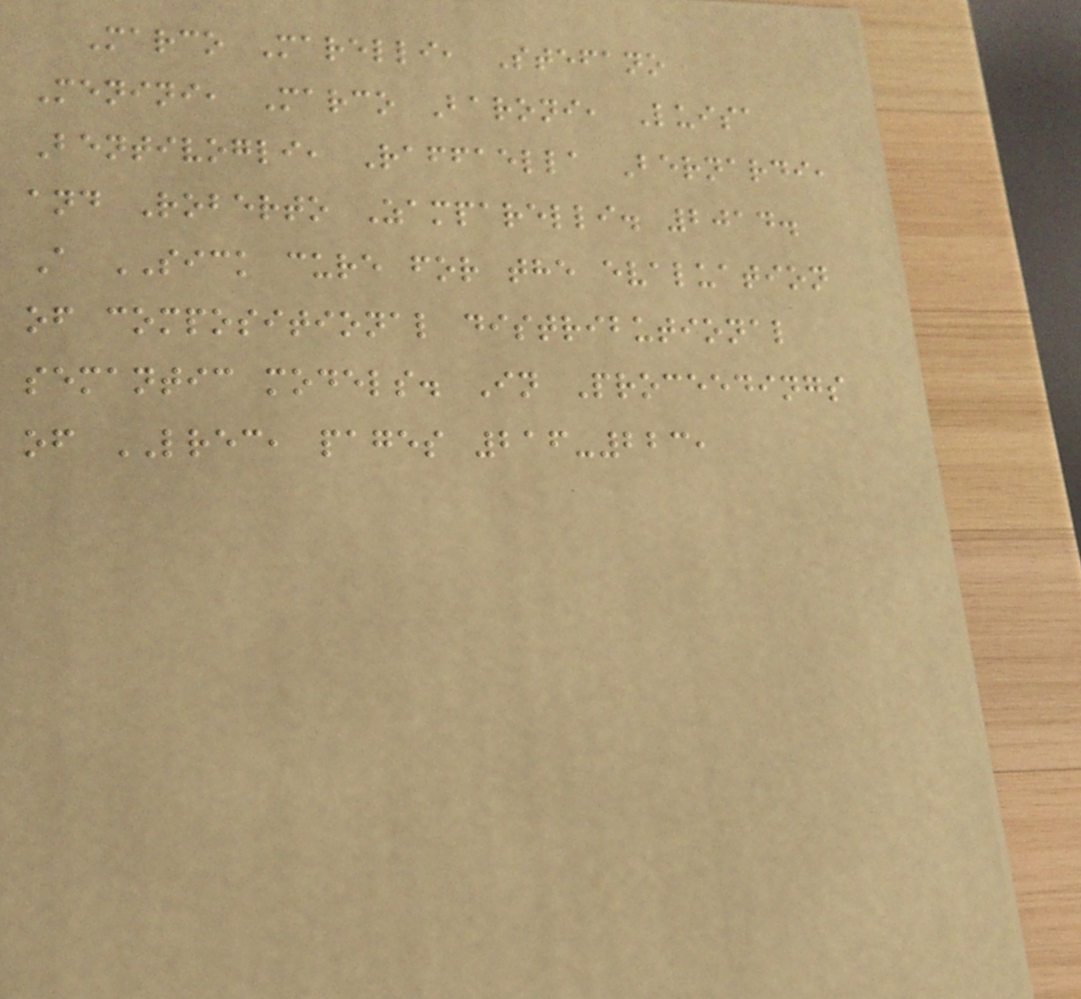Marco Marelli, Stefano
Menini, Marco Baroni, Luisa
Bentivogli, Raffaella Bernardi,
and Roberto Zamparelli. 2014.
A SICK cure for the evaluation
of compositional distributional
semantic models. In Proceedings
of LREC, pages 216-223,
